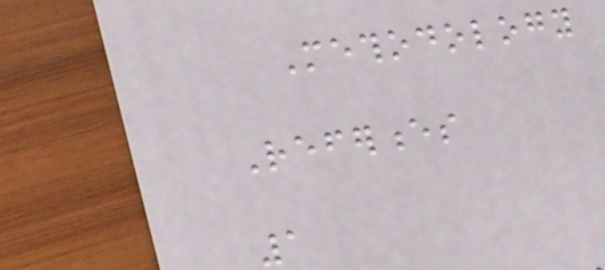Methodology
References
1
